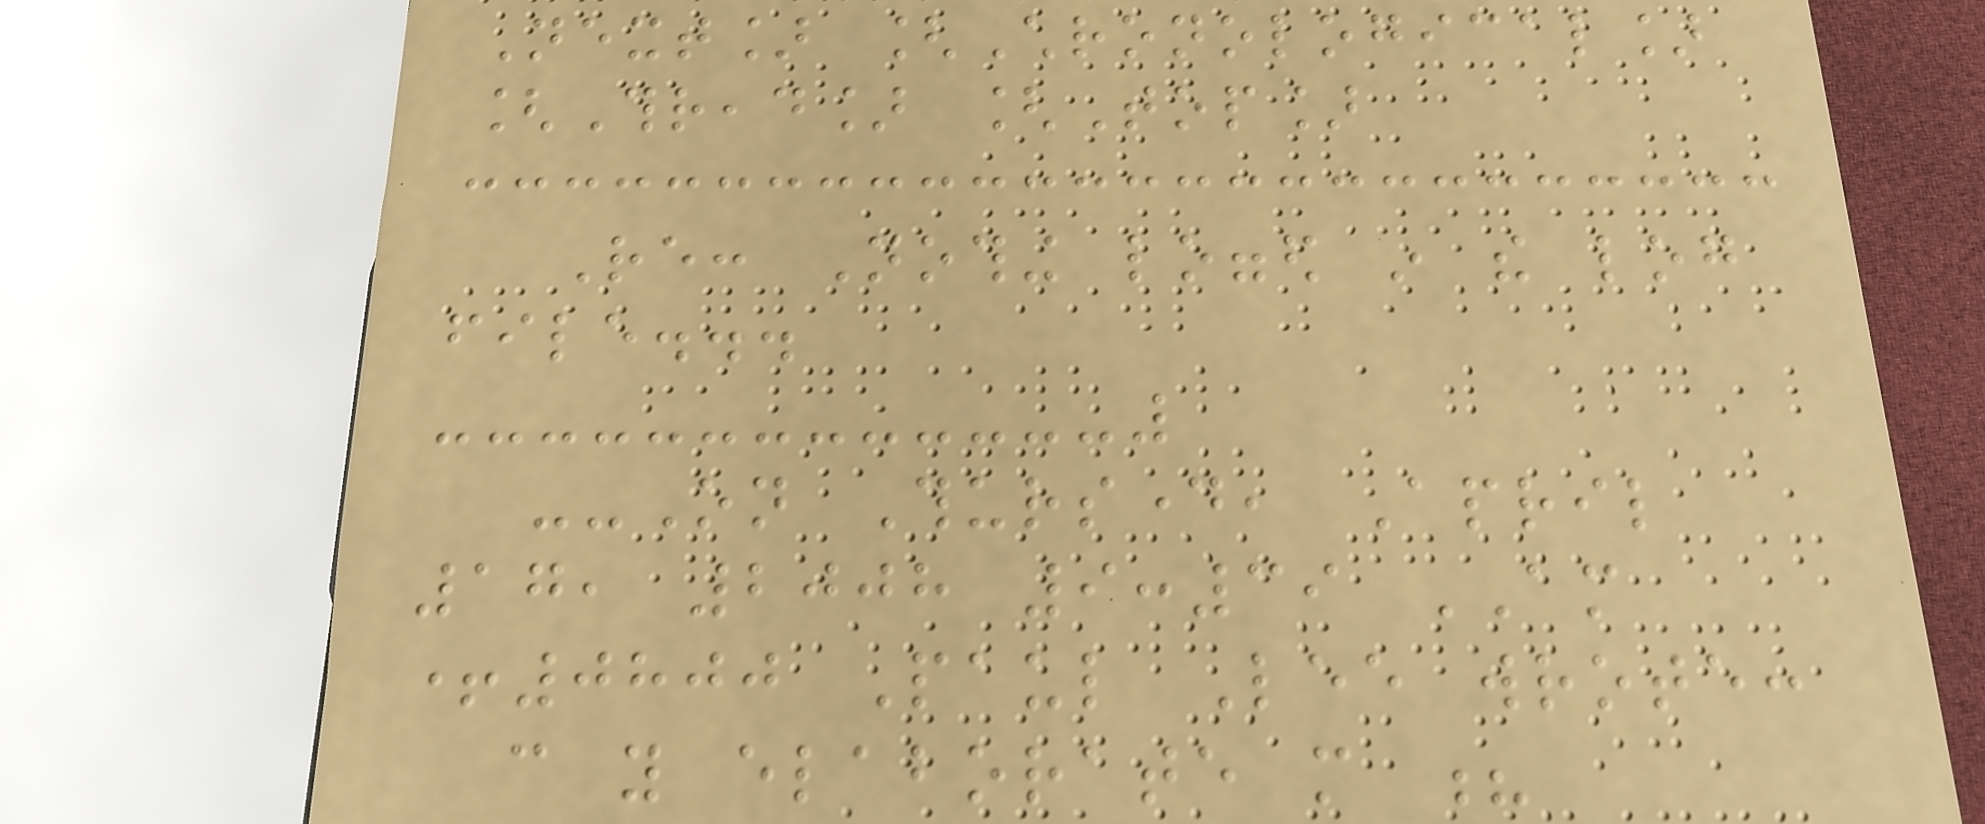Next] [Chronological]
[Thread] [Top]
Re: Nothing logged in the log
file...
--On Thursday, April
17, 2008 9:39 AM
+0800 Paul Lee wrote:
can you elaborate more ?
